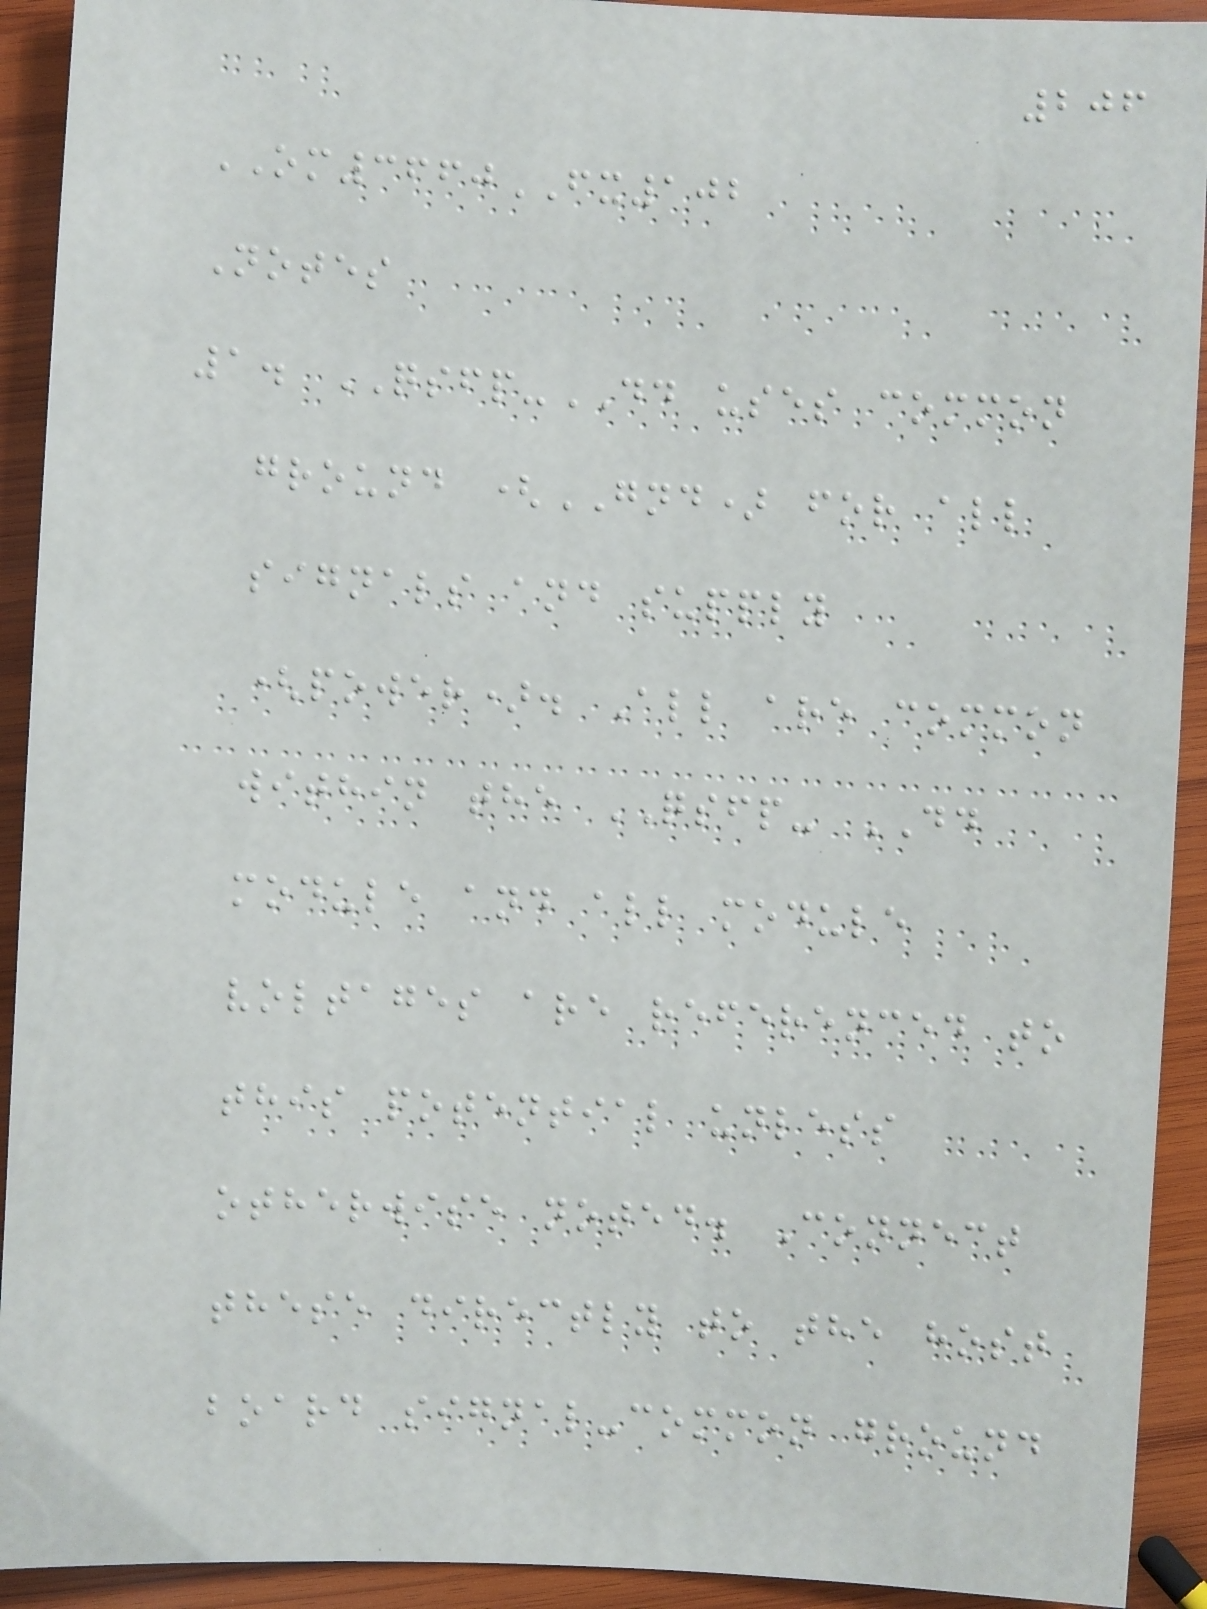206
OM3660FX102
Notes
1. QSFP-DD uses common
ground (GND) for all
signals and supply
(power). All are common
within the QSFP- DD
module and all module
voltages are referenced to
this potential unless
otherwise noted. Connect
these directly to the host
board signal-common ground
